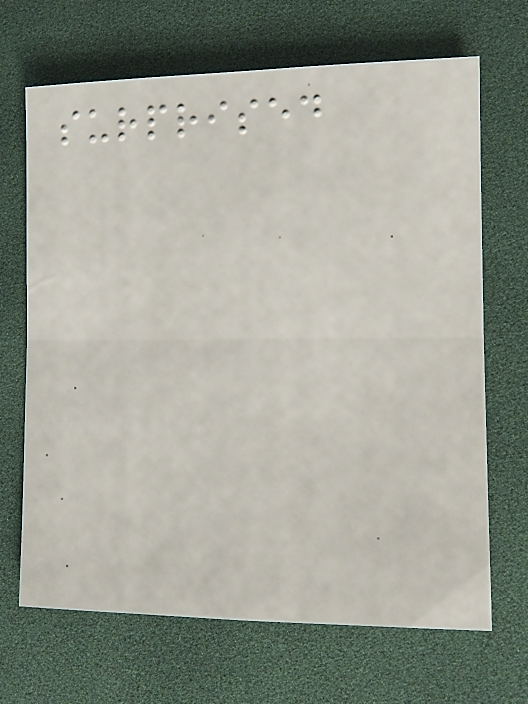surprised
